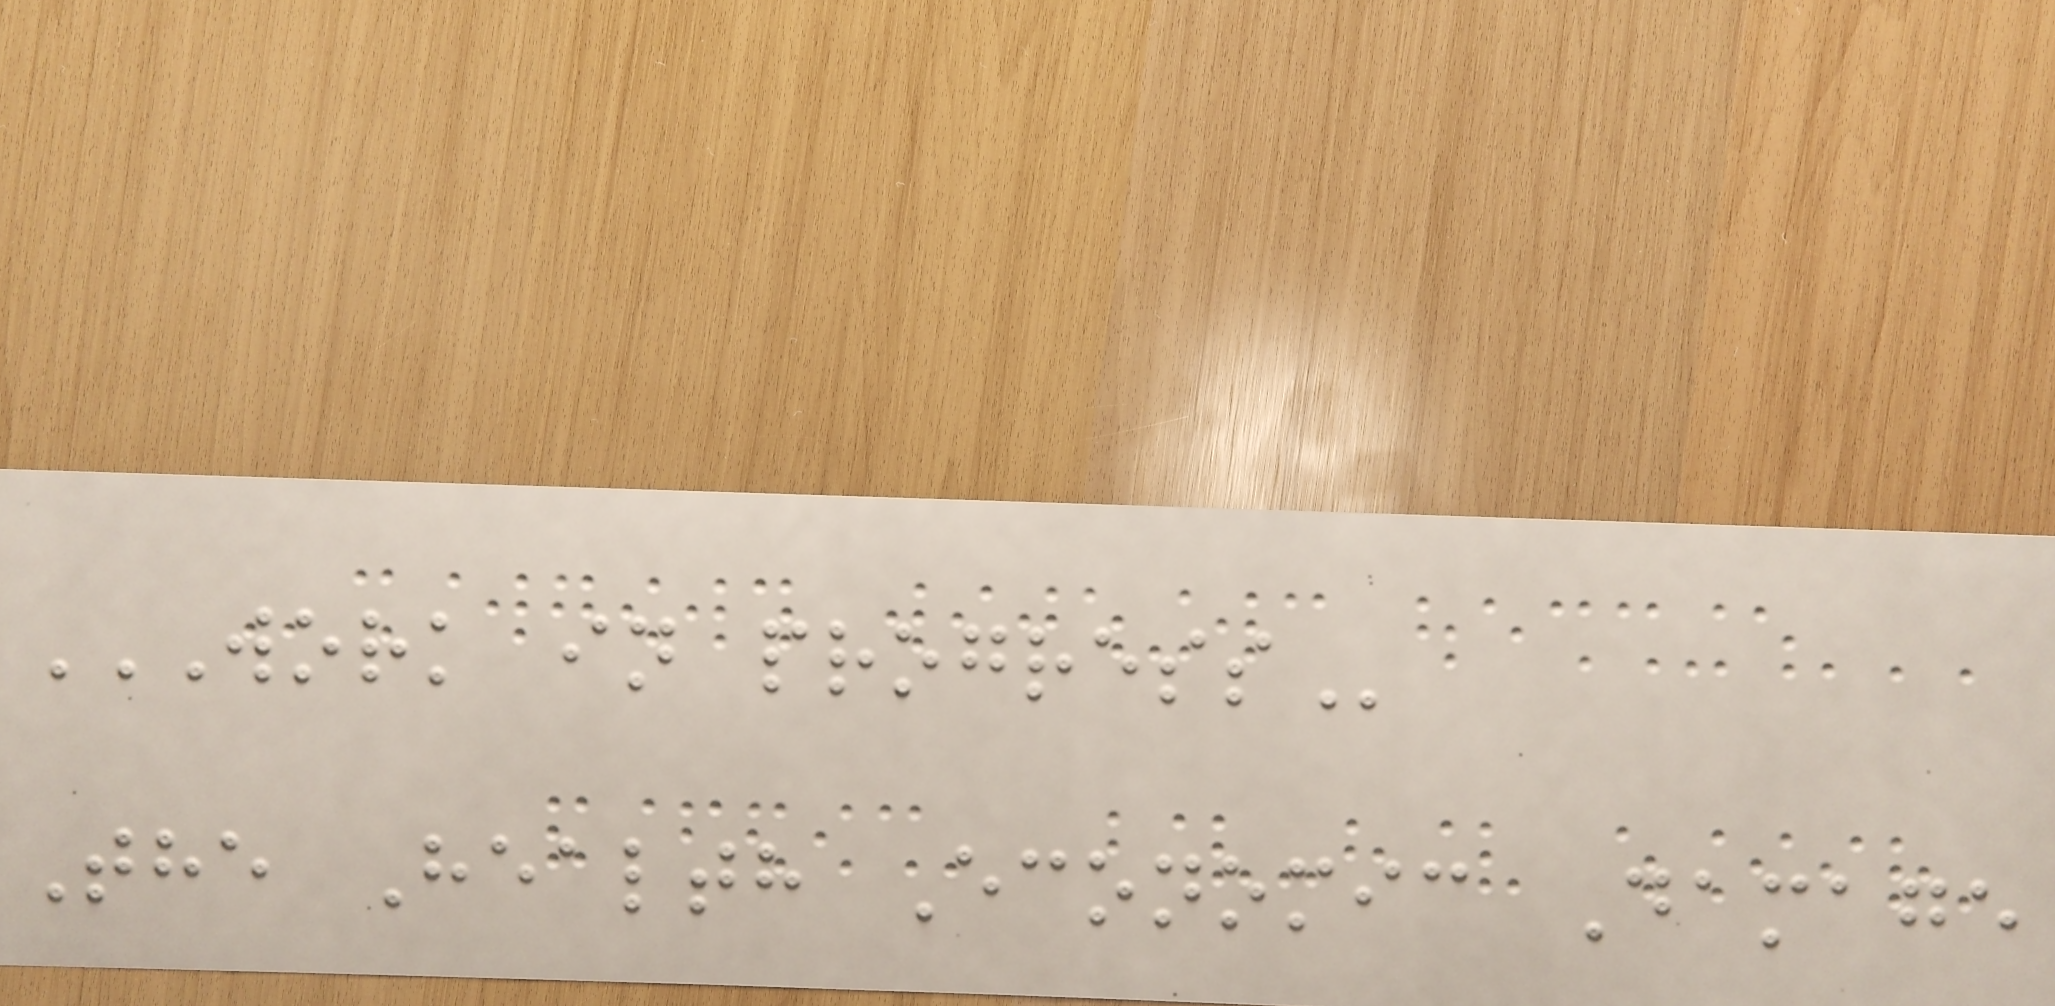WORK IN PROGRESS
The Health Economic Damage
